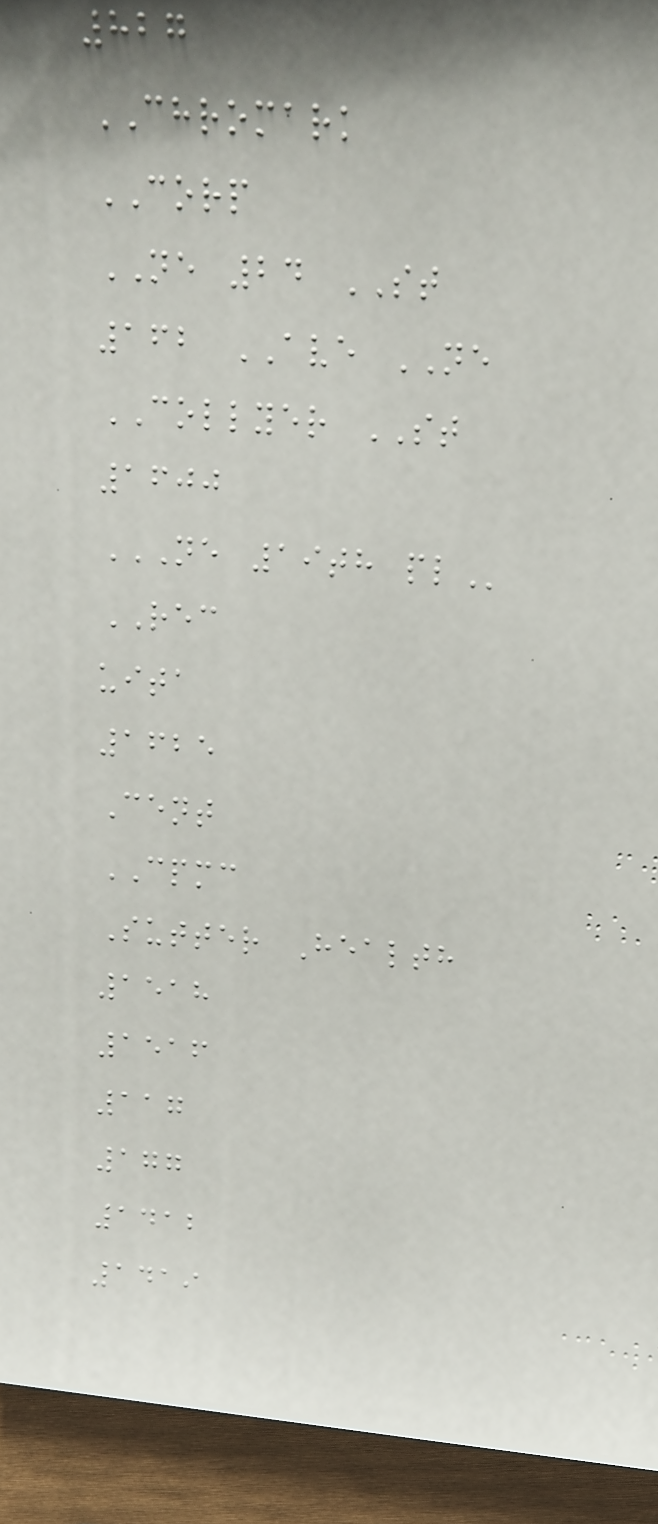827
CHROMARK
CORP
NE 24 ST
162 AVE NE
COLLYER ST
1600
NE 19TH PL
REC
uita
1625
Cent
CPMC
Sutter Health
1518
1516
117
177
1412
1419
